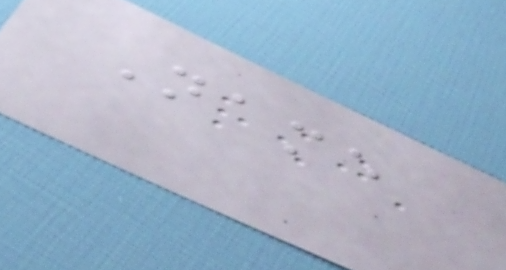Name
